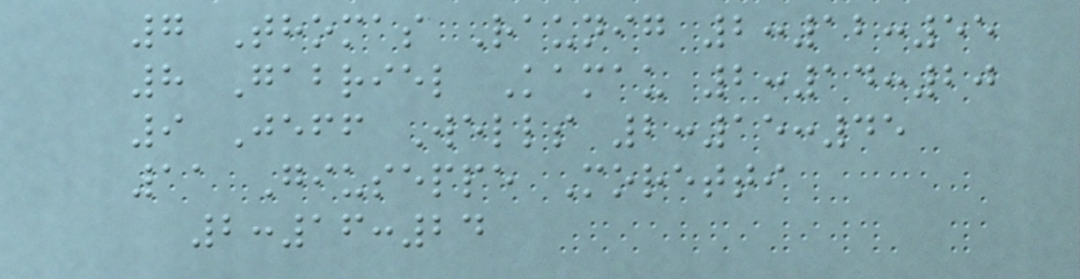7 Thomas Raunig 2:12:55
8 Gabriel Kamau 2:14:20
9 Jeff Wells 2:15:45
11 Giuseppe Moretti
2:16:24
